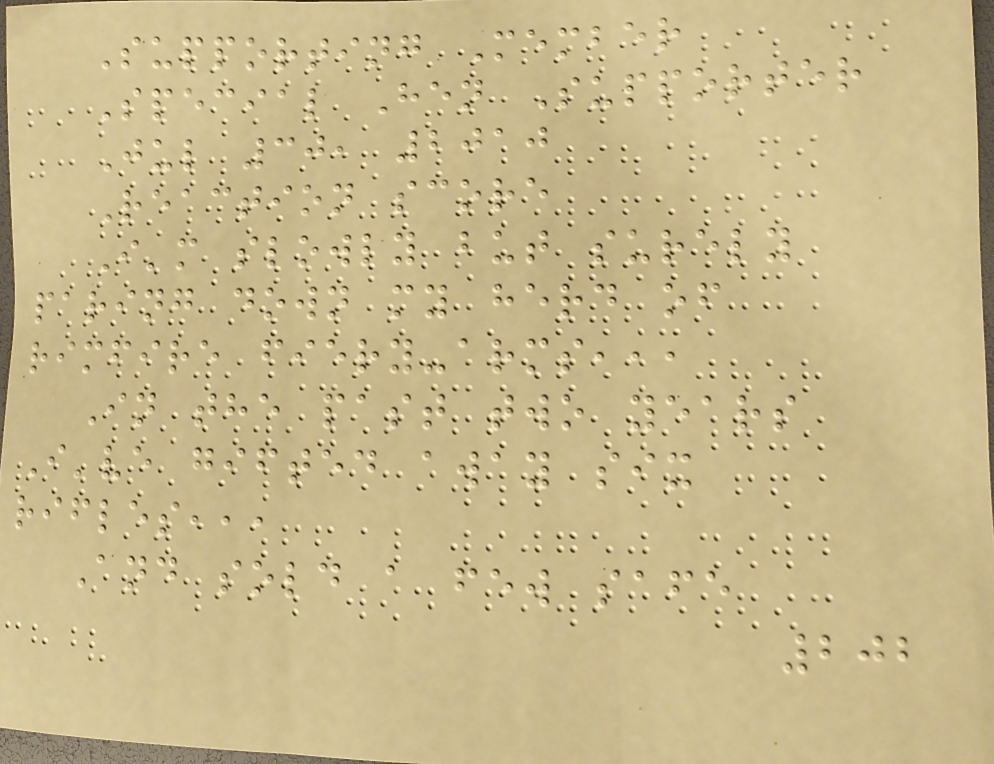Supporting Member
Special Hen Supporter
Jul 30, 2010
Reaction score
I'm slowly but surely
paring down my herd of
rimfire fiery-arms,,,
In the past two years
I've gifted away six
rifles,,,
And sold a few safe
202
